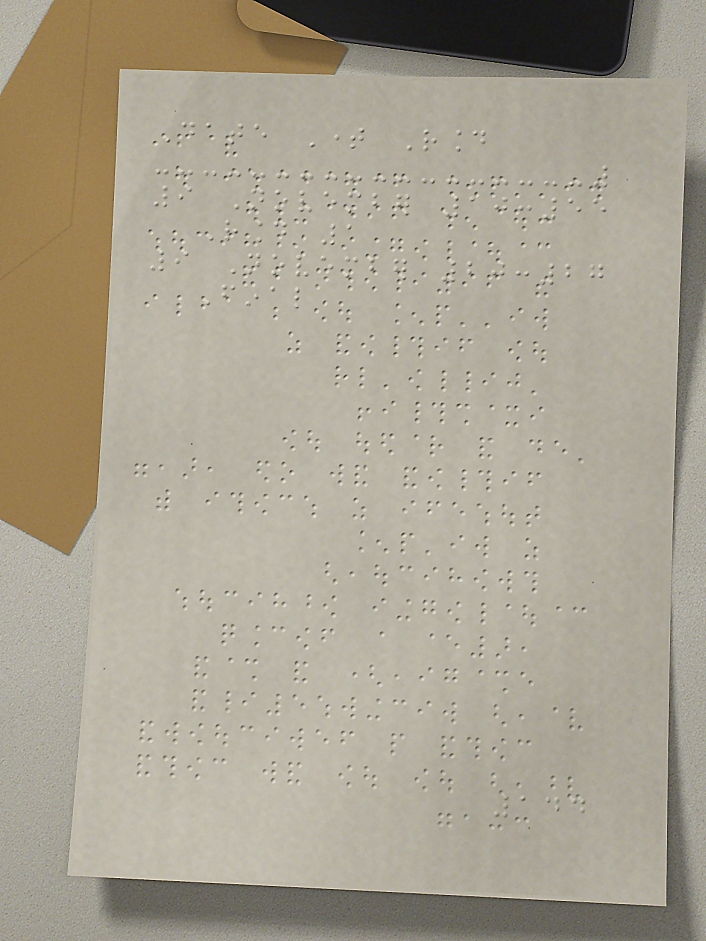Date Time Round
9 November 10:55
Round 1
9 November 20:27
Final
144
